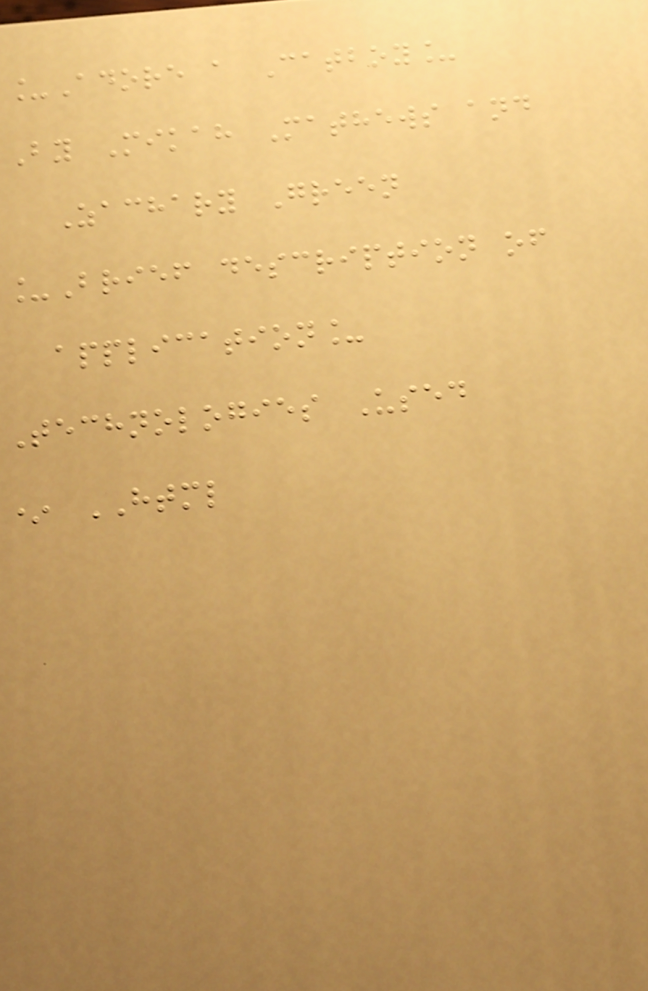_Adore a Catboy_
By Mikah Mathews and
Zachary Green
_Brief description of
application_
Technologies Used
* HTML
